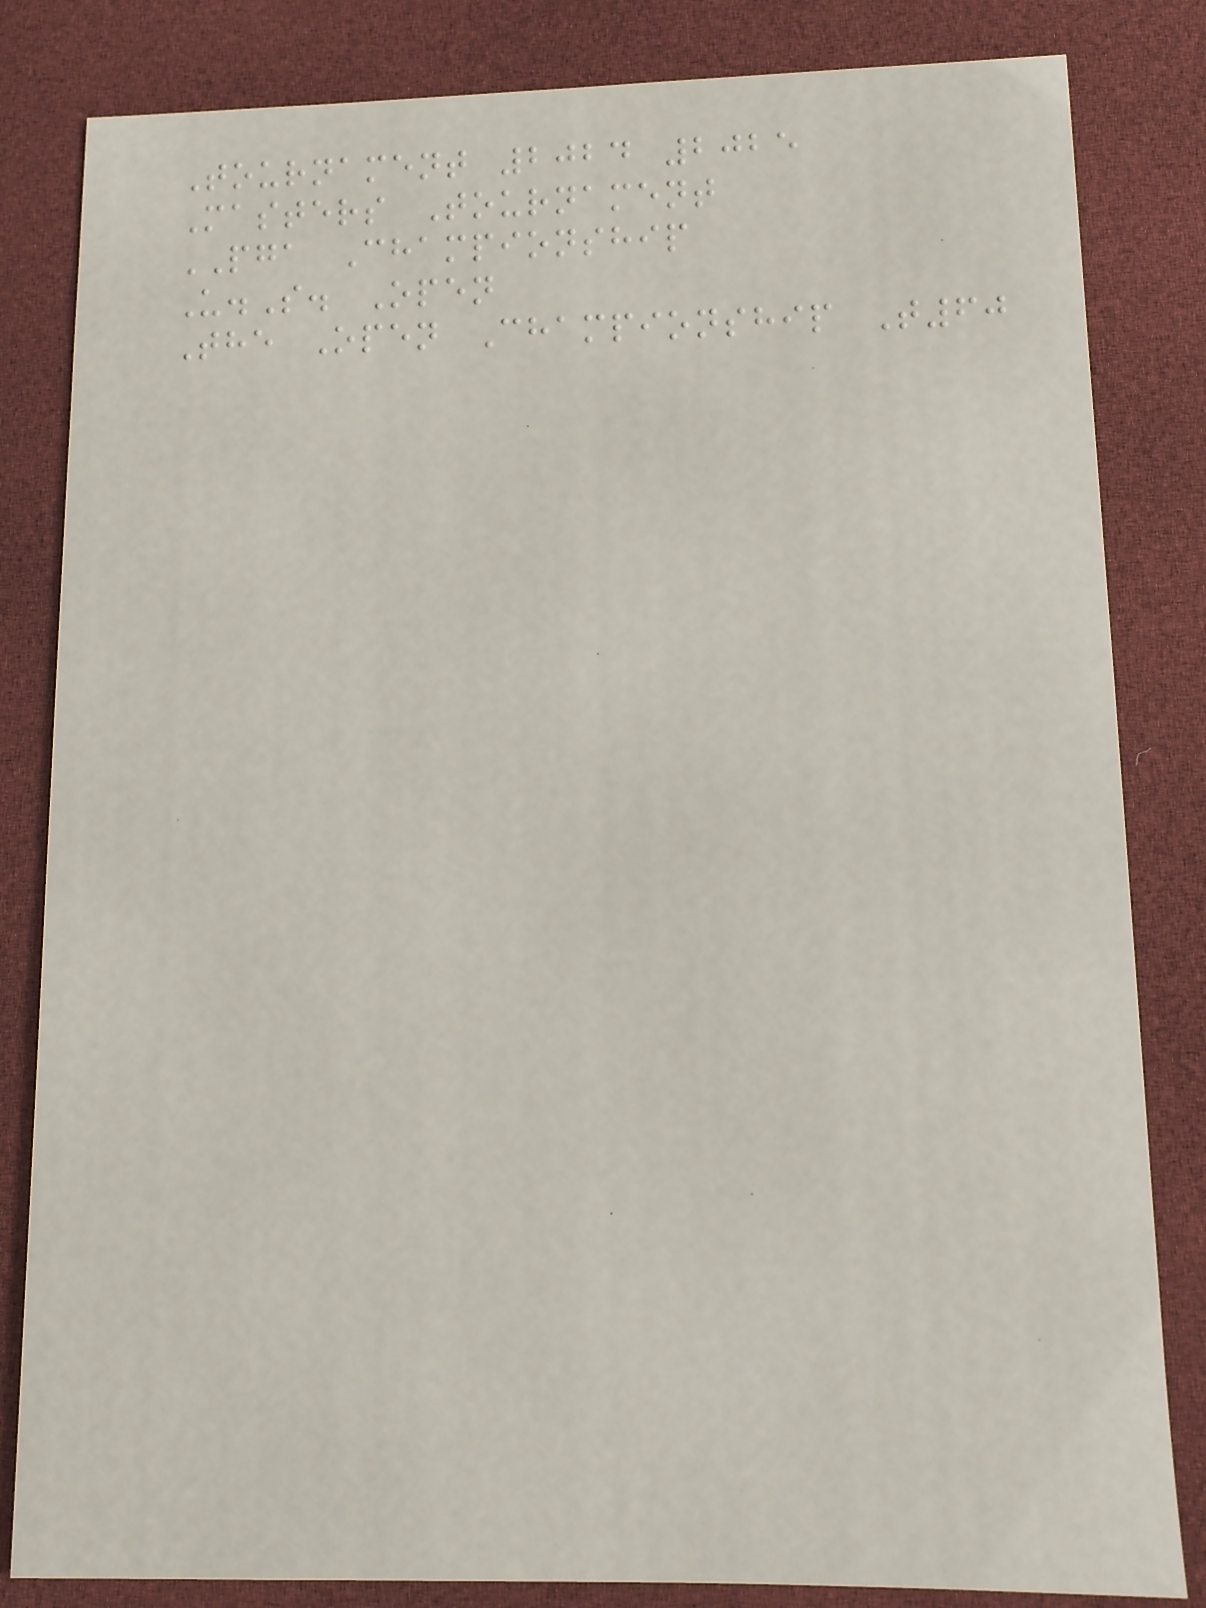Tournament 2024 2025
Masters Tournament
PGA Championship
U.S. Open
The Open Championship T60
